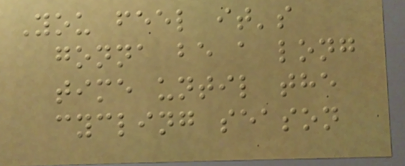You feel it's
gonna be a long
time until the
cycling season
